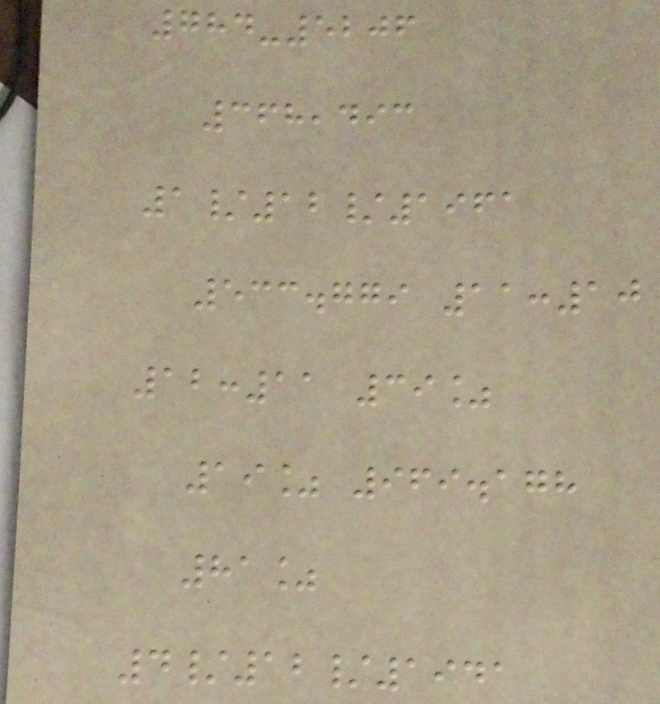784-5206
368,493
1/12/1961
533.779 11:10
12:11 39%
19% 969.178
81%
4/12/1941
